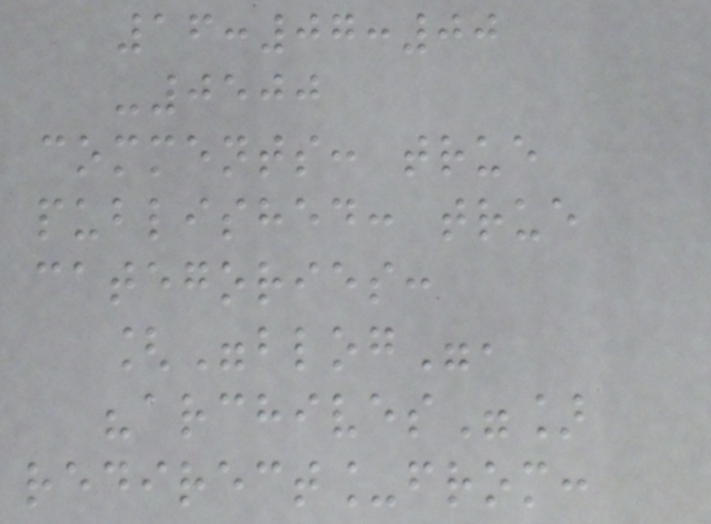16:07:00
-0500
comments: true
published: true
categories:
["blog",
"archives"]
redirect_from:
